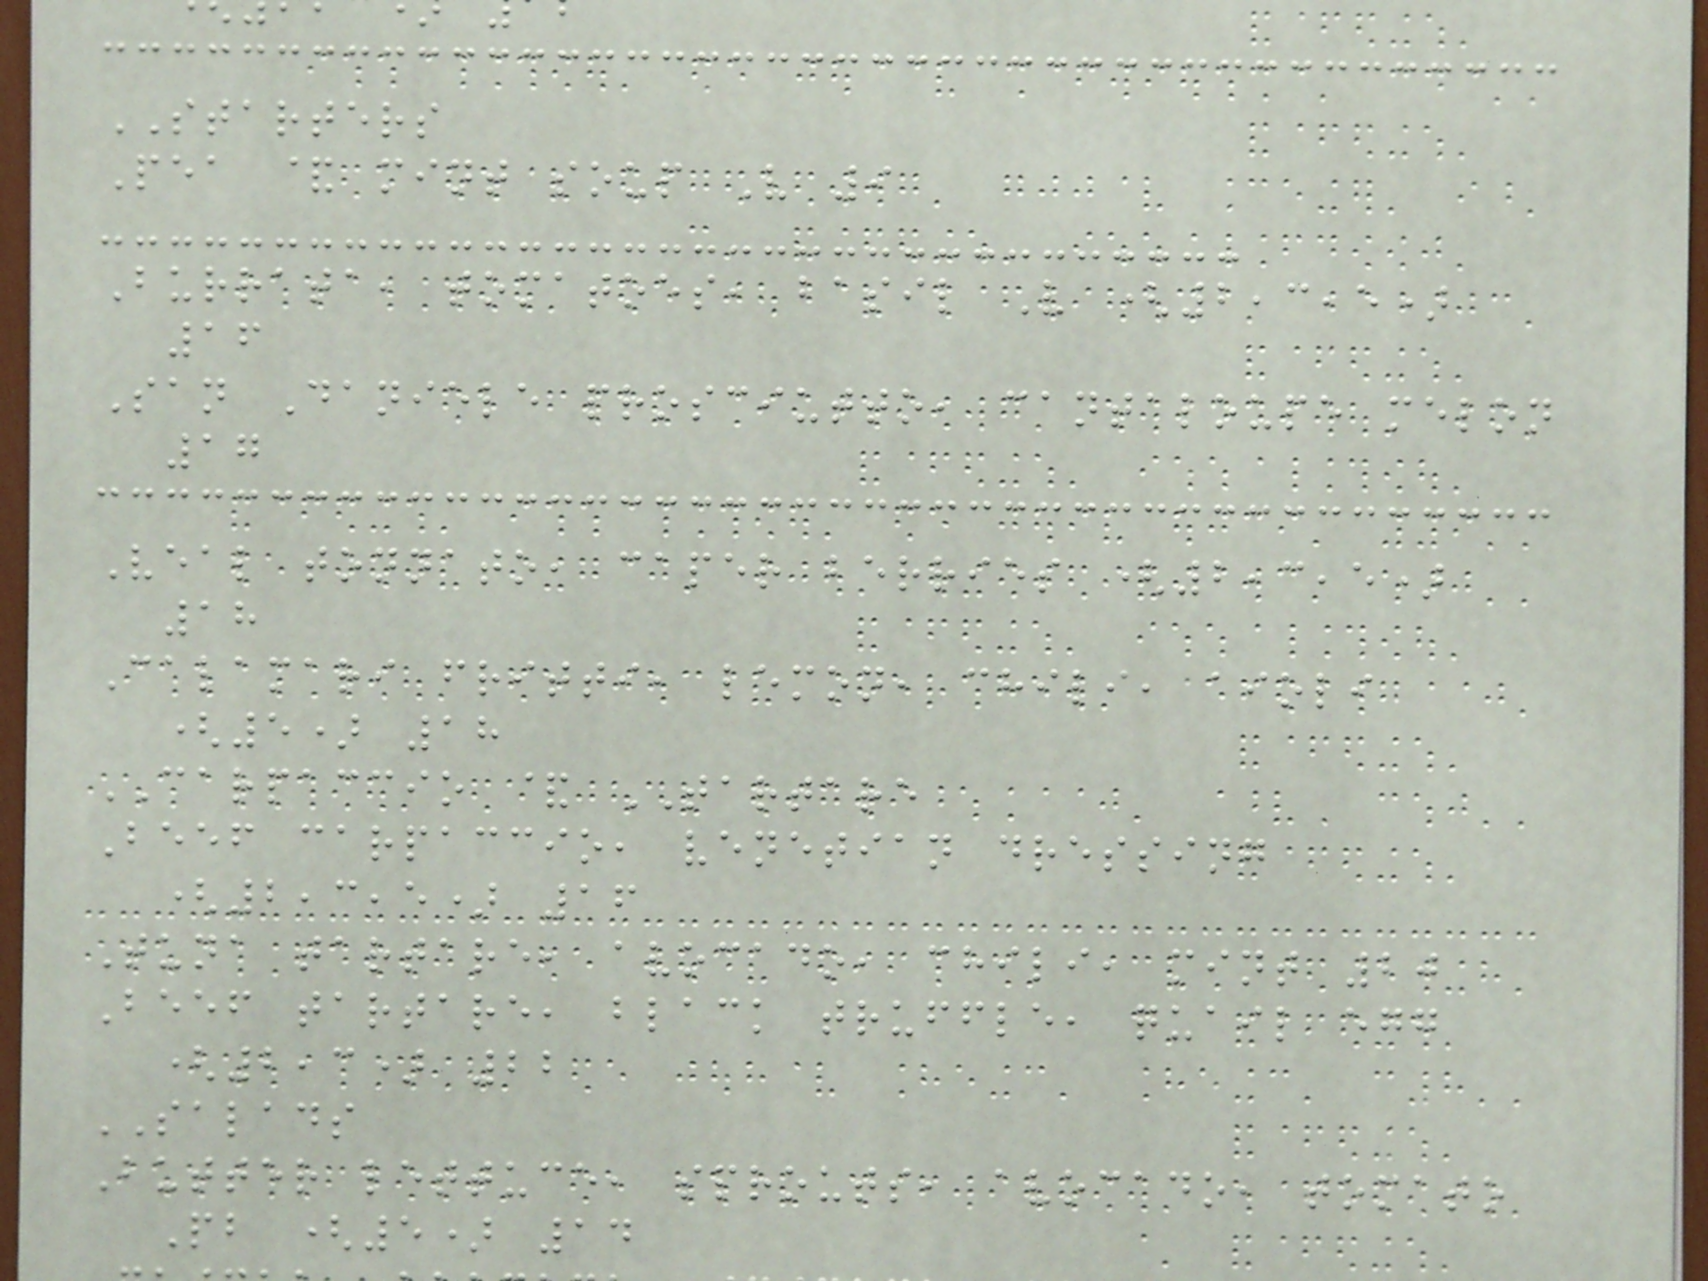STARTERS
Pea & mint soup V 9
Burrata, tomatoes, basil V (2,3,5)
16
San Daniele prosciutto, cantaloupe melon
17
Veal tonnato, caper berries (2,3,5)
18
Calamari fritti, lemon, chili, aioli
(5) 18
CARPACCIO & TARTARE
Beef carpaccio, venetian dressing
(2,3,5) 16
Tuna tartare, avocado, chili, mint 20
Beef tartare, black truffle, quail egg
(2,3) 22
SALADS
Butter lettuce, sprouts, avocado, tomato
Pb (5) 14
